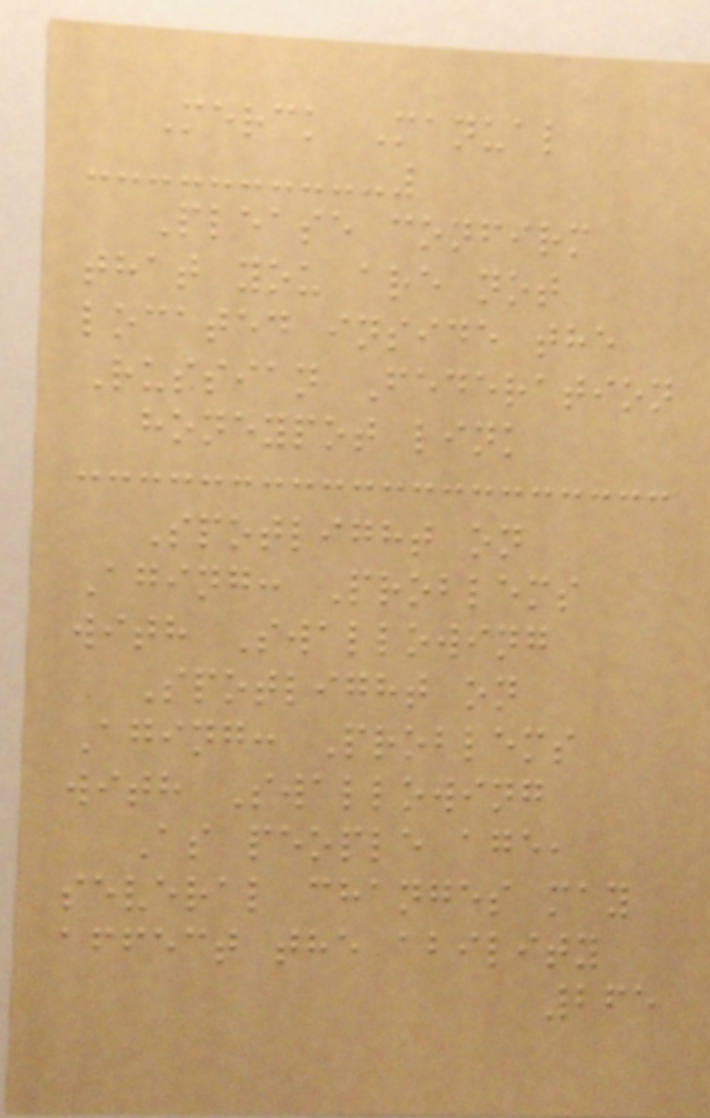Merck Manual
Please confirm
that you are not
located inside the
Russian Federation
honeypot link
Spotlight on
Aging: Problems
with Swallowing
Spotlight on
Aging: Problems
with Swallowing
As people age,
several changes may
affect the ability
265
